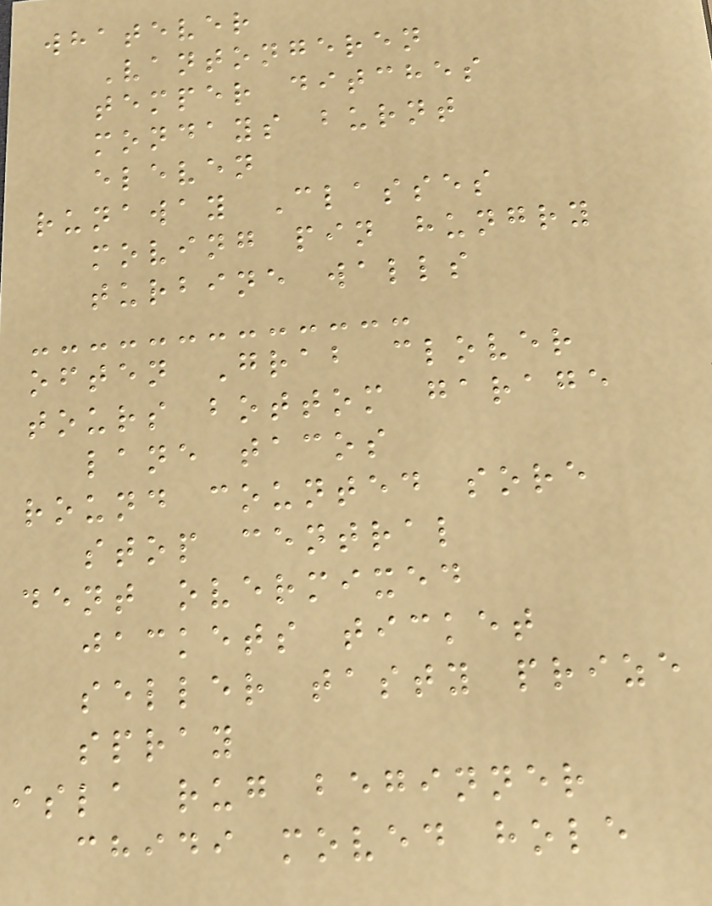whatever
Vantongeren
temper ditches
mondays burnt
eleven
runaway Classes
moving pin hungry
turbine walls
often Grab clover
tours bottom garage
lane tacos
round counted sore
stop central
dent overmixed
jackets ticket
seller tasty prize
spray
isla rug beginner
chidi moved hole
